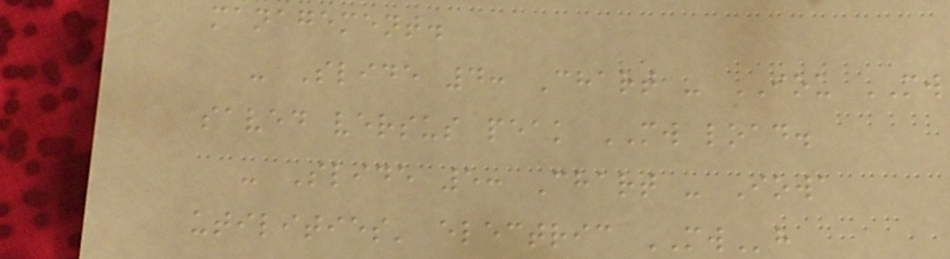management.
- Slide 4: Chart - IOU MW
saved versus peak MW load.
- Slide 5: Chart - Iowa
utilities' electric MWh
